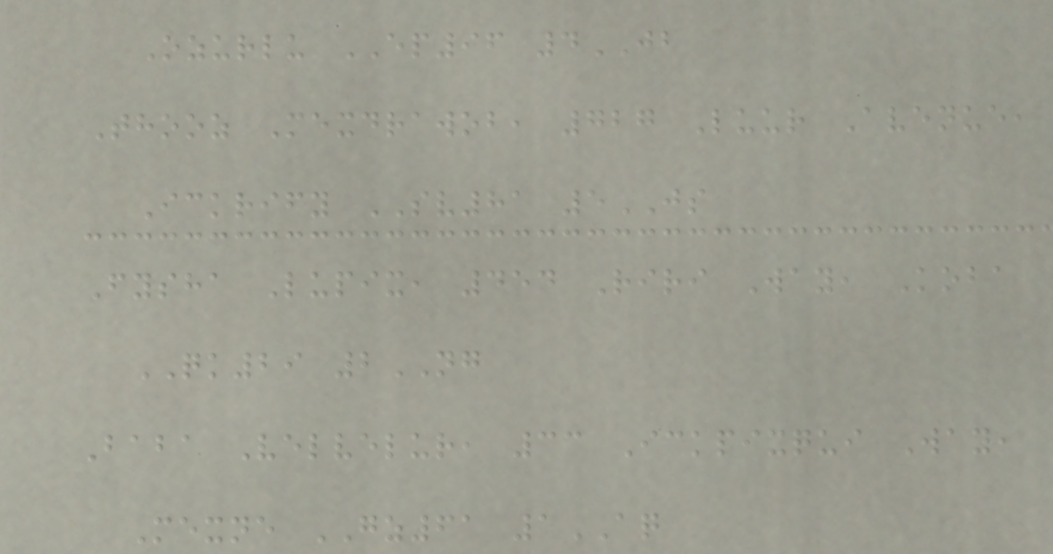Ozurlu EP96 4JB
Thooz Mexdrawob, 727 Luur Avenue,
Ickrify SV81 5JS
Fysha Lupix, 454 Riri Way, Koba
QK29 2NG
Baba Velvelur, 33 Ickpixqui Way,
Mexne GZ61 1AQ
